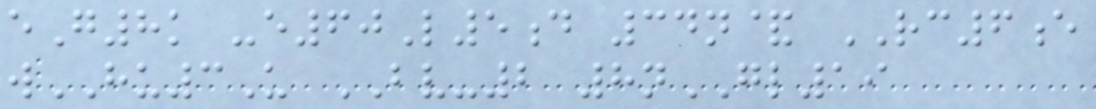eG8k -e60L5d 34n& RC6e
wHU3U BV-2 8nGL19
